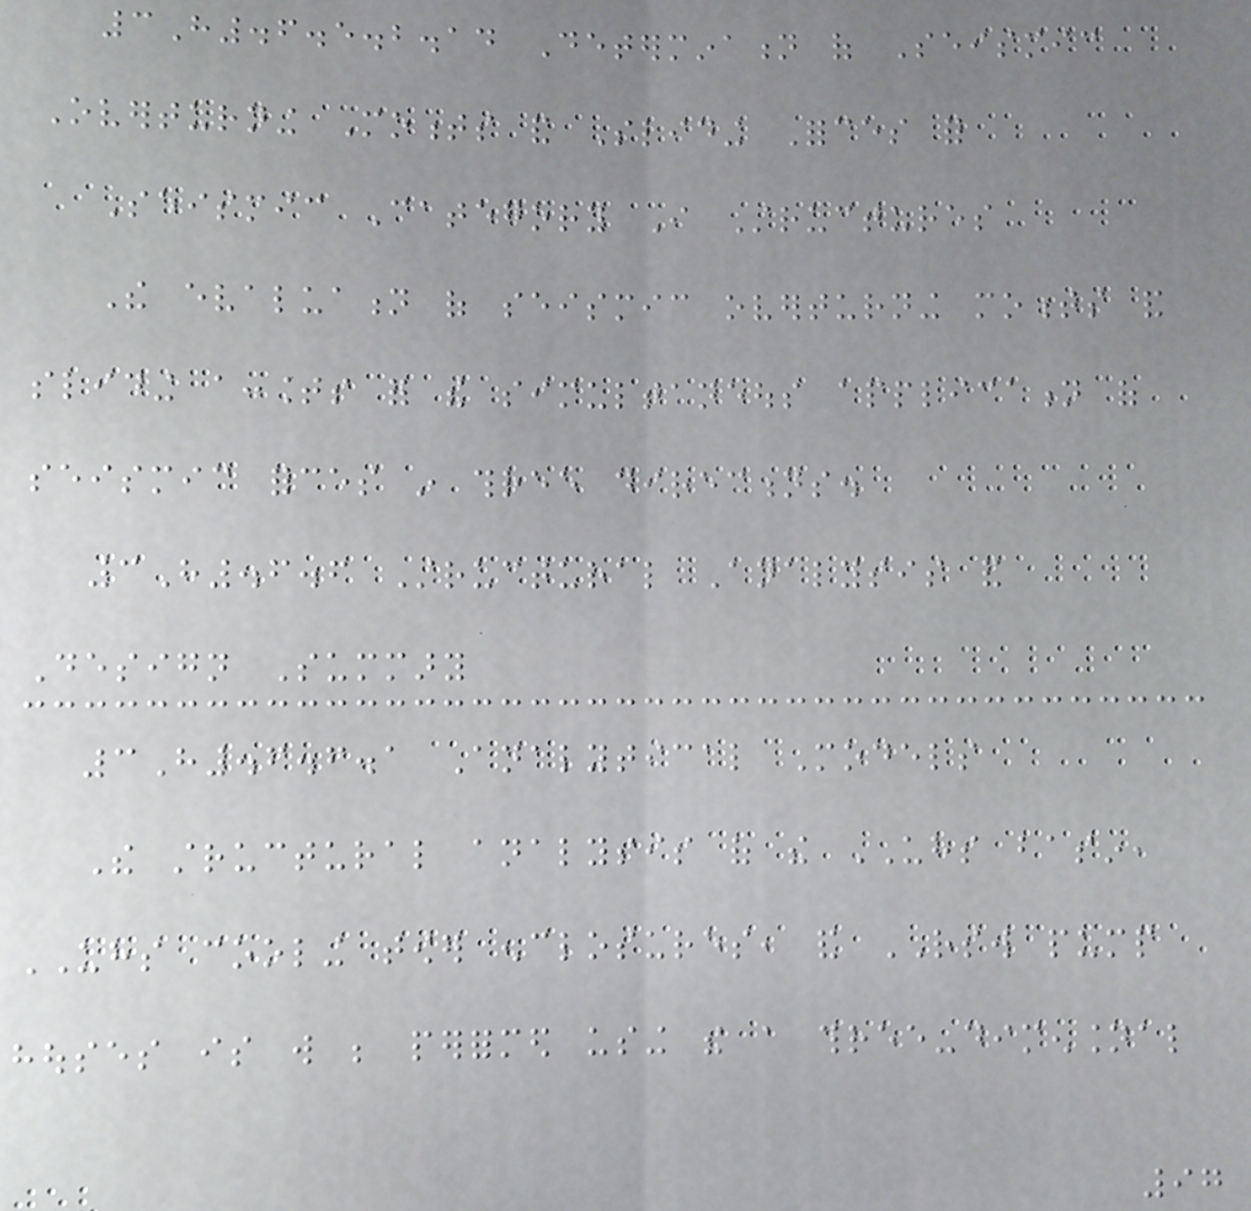3H.6.5.2.14 Determination of Seismic
Overturning Moments and Sliding Forces for
Seismic Category I Structures
The evaluation of seismic overturning moments and
sliding accounts for the simultaneous application of
seismic forces in three directions.
3H.6.6 Structural Analysis and
Design Summary
3H.6.6.1 Analytical Models
The structural analysis of the UHS basin,
UHS cooling tower enclosures, and RSW pump
houses is will be performed using the a three-dimensional
97
